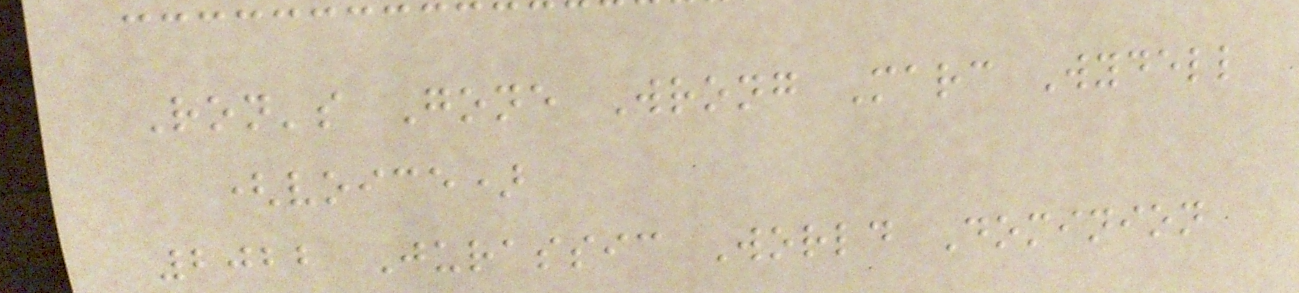Ron's Gone Wrong Marc Wydell
(voice)
2022 Jurassic World Dominion
